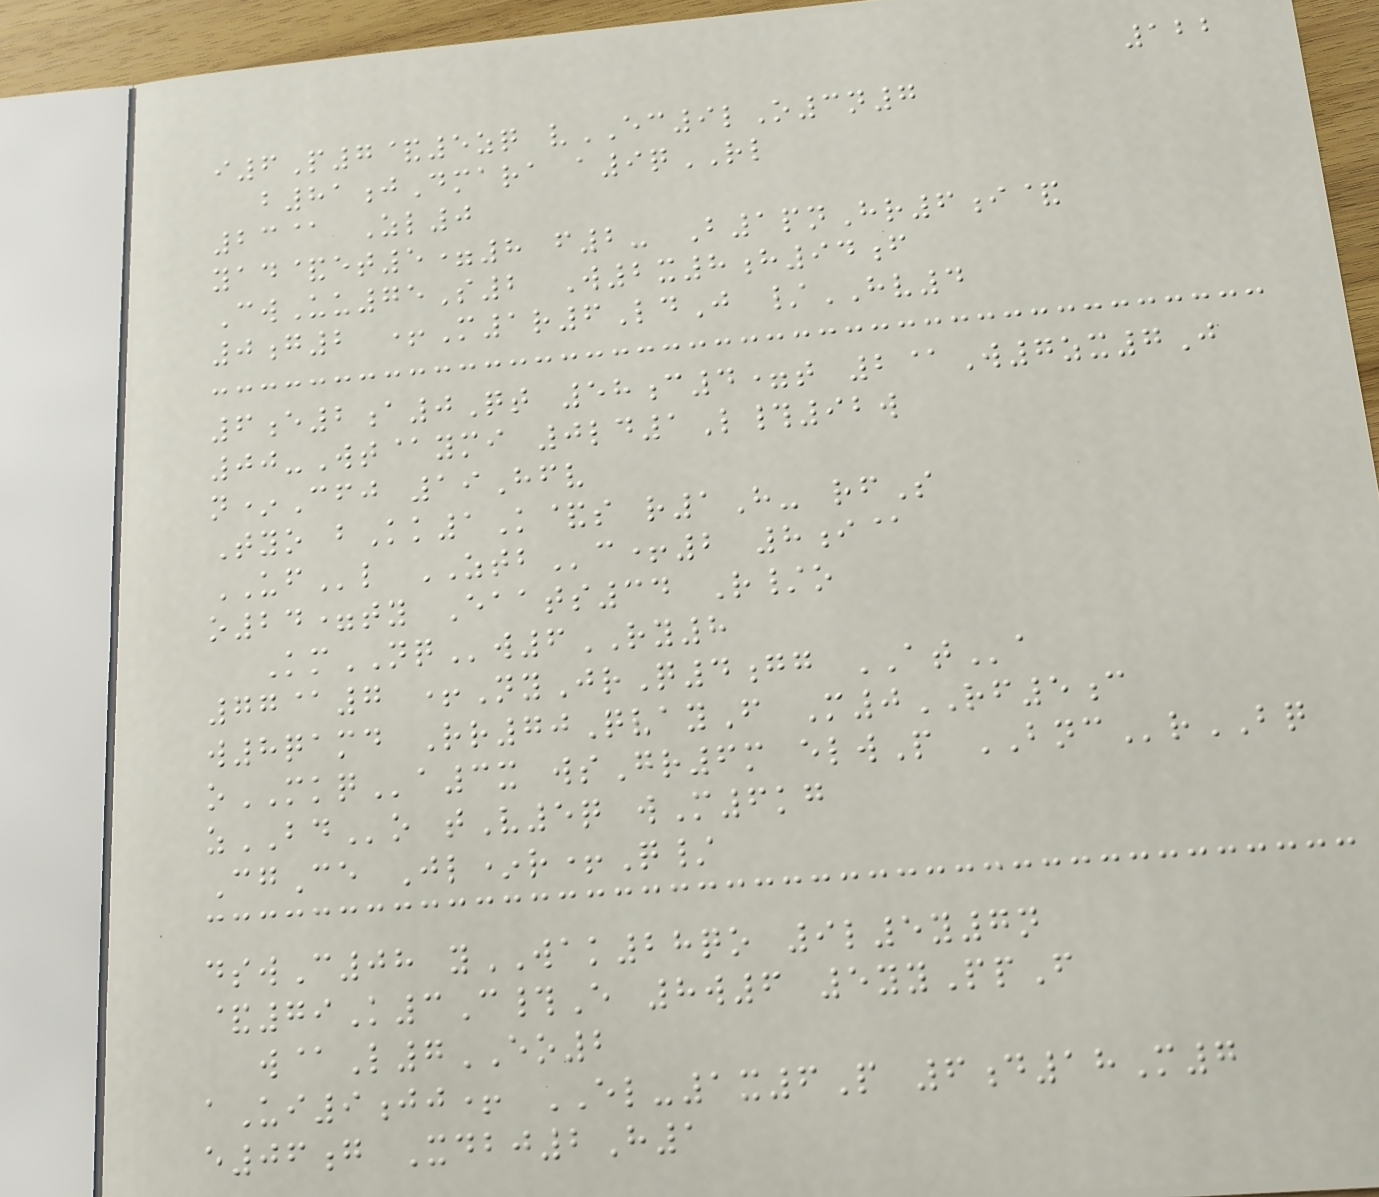122
i6P7&5zq vEC9lO3n7
b81jDmara a9qRL
23@ Zl0
yad&et5=8 f2- B1pnHr6i&
CwUu75S2 W2x8h94f
0g2 +M1r6LdJ /HV4
6e2a0Qt 58c4=t 2@W7zx7J
00-Wt@ymi 0ld1L#92w
n*Cfj 19Hfv
Tyo bKk1K&s r1H- rfS
UFl ZTBc+2 8i@
o24=ty Eaats34 R/o
KmNQw6RY8
77@7 +NyJrQ4gg ATa
w8qamd Rr70QvayF M0RF5c
oMKQa3x wsGr6m elwP BNCrBQ
zBDo tV5q wM6kg
CgCe Jl*r+Q/
dswC08 yWAK28qo 9l5y7n
&79K3C#E 8w6 5yyPpF
w@L7EO2
aUi9jj+ EL-1x6P 6d18M7
e06g Xdbj2H1
